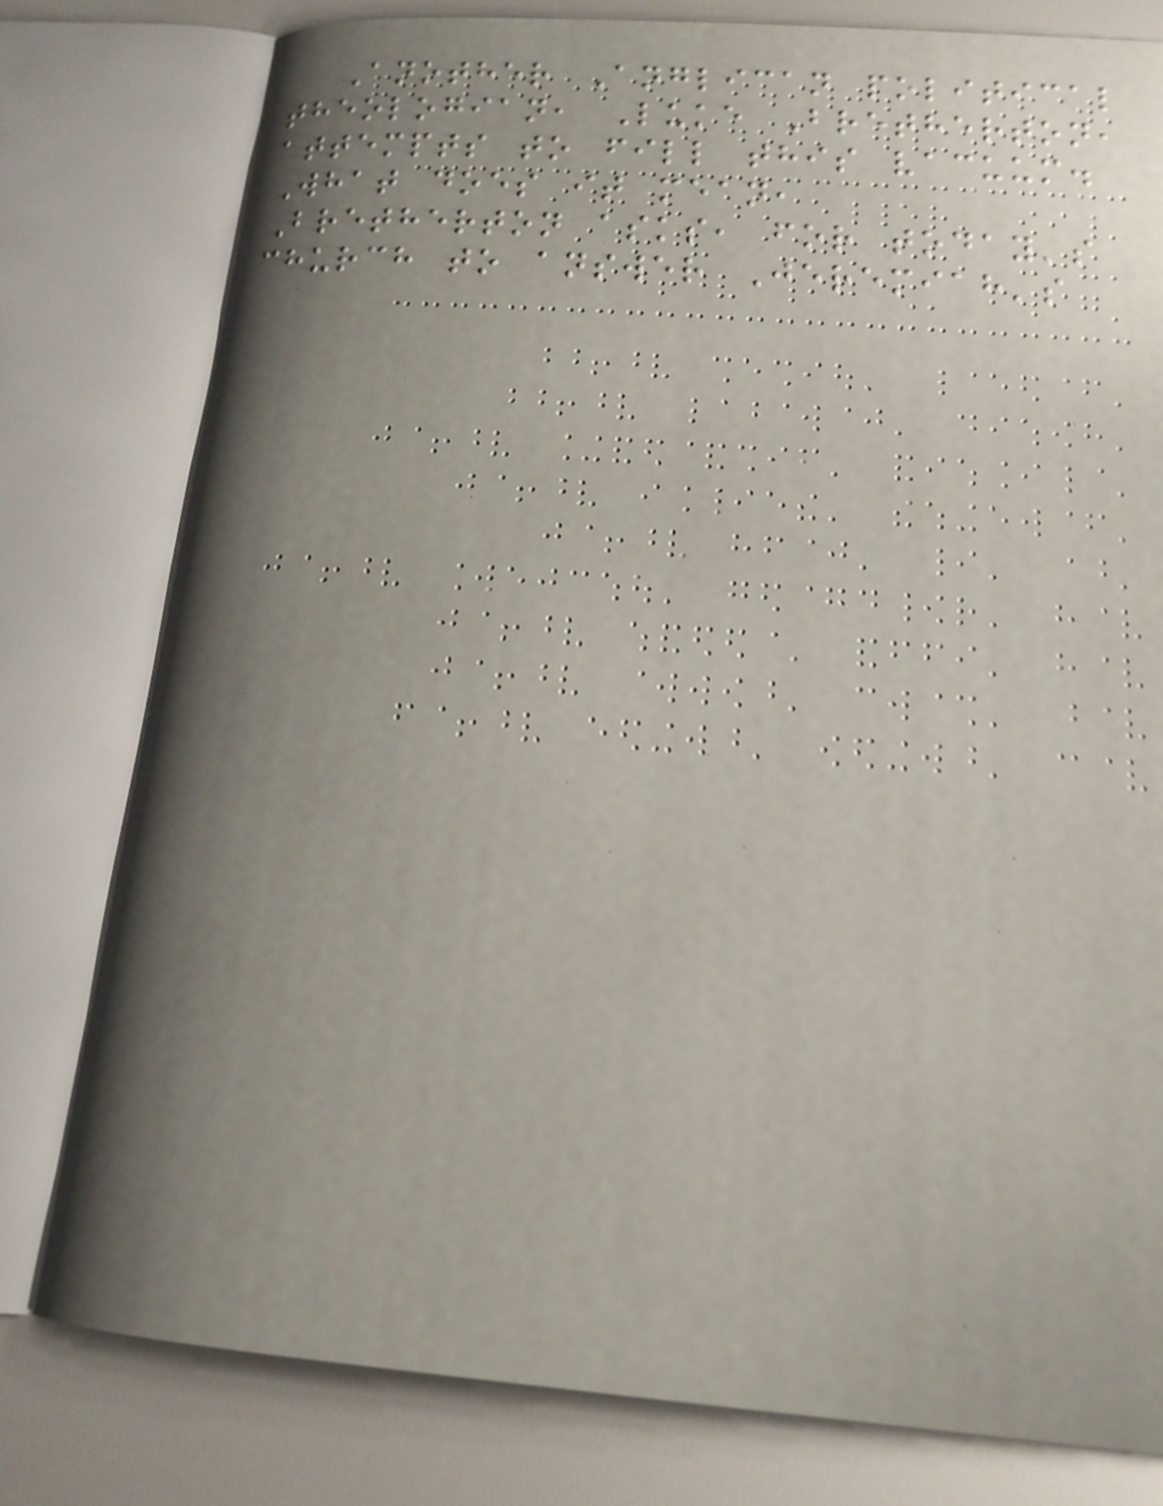Another Anglican political
theologian, Luke Bretherton,
attempts to fill this vacuum.
What does it mean,
Bretherton asks, for today's
church to answer Jeremiah's
